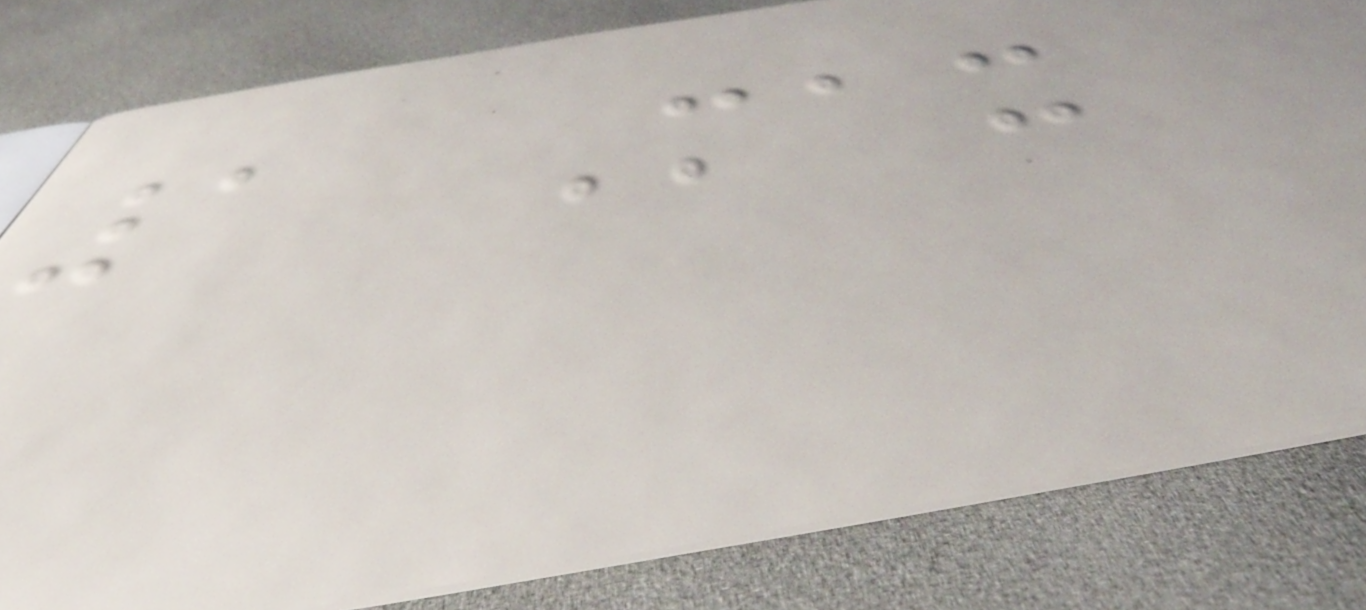1 Max
